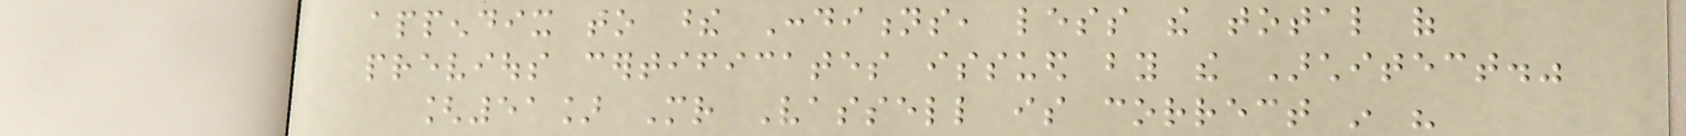appendix to these Conditions, less the total of
previous certificates issued by the Architect."
[51] Mr Vassell is correct in his
